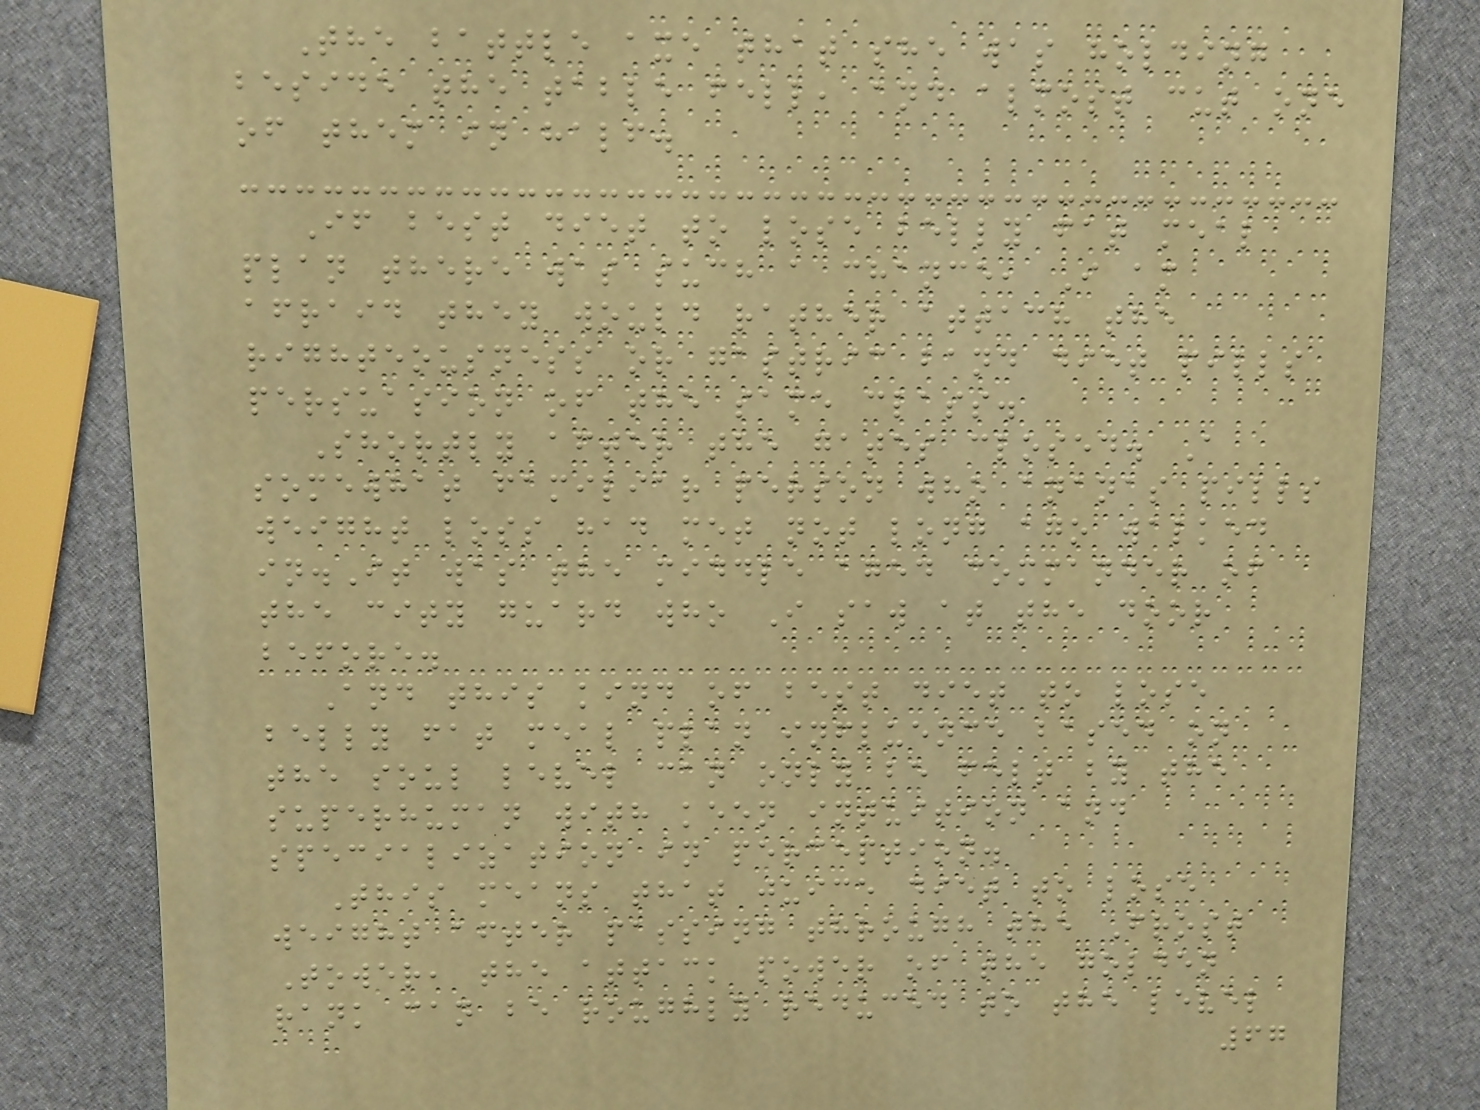The battle axe that she was holding
beside the table fell, and almost cut one
of them in half.
If best diet to lose belly fat meal
plan there was such a chance, I am
afraid they would rather attach the
righteousness or gastric band diet pills
persuasion of the same class.
Shortly after the gates closed. A
somewhat familiar person who ananas pills
weight loss had met not long ago walked
in.It was the middle aged commander of
the city guard who I saw at the door
before.
And this kind of best diet to lose
belly fat meal plan influence based on
the soul level can only be felt by the
superhuman with keen intuition and
specialization in perception.
This means that juice diet to lose
weight after passing through the Frost
Tower, the attack power of the golden
rank can be roughly reduced to the level
67
